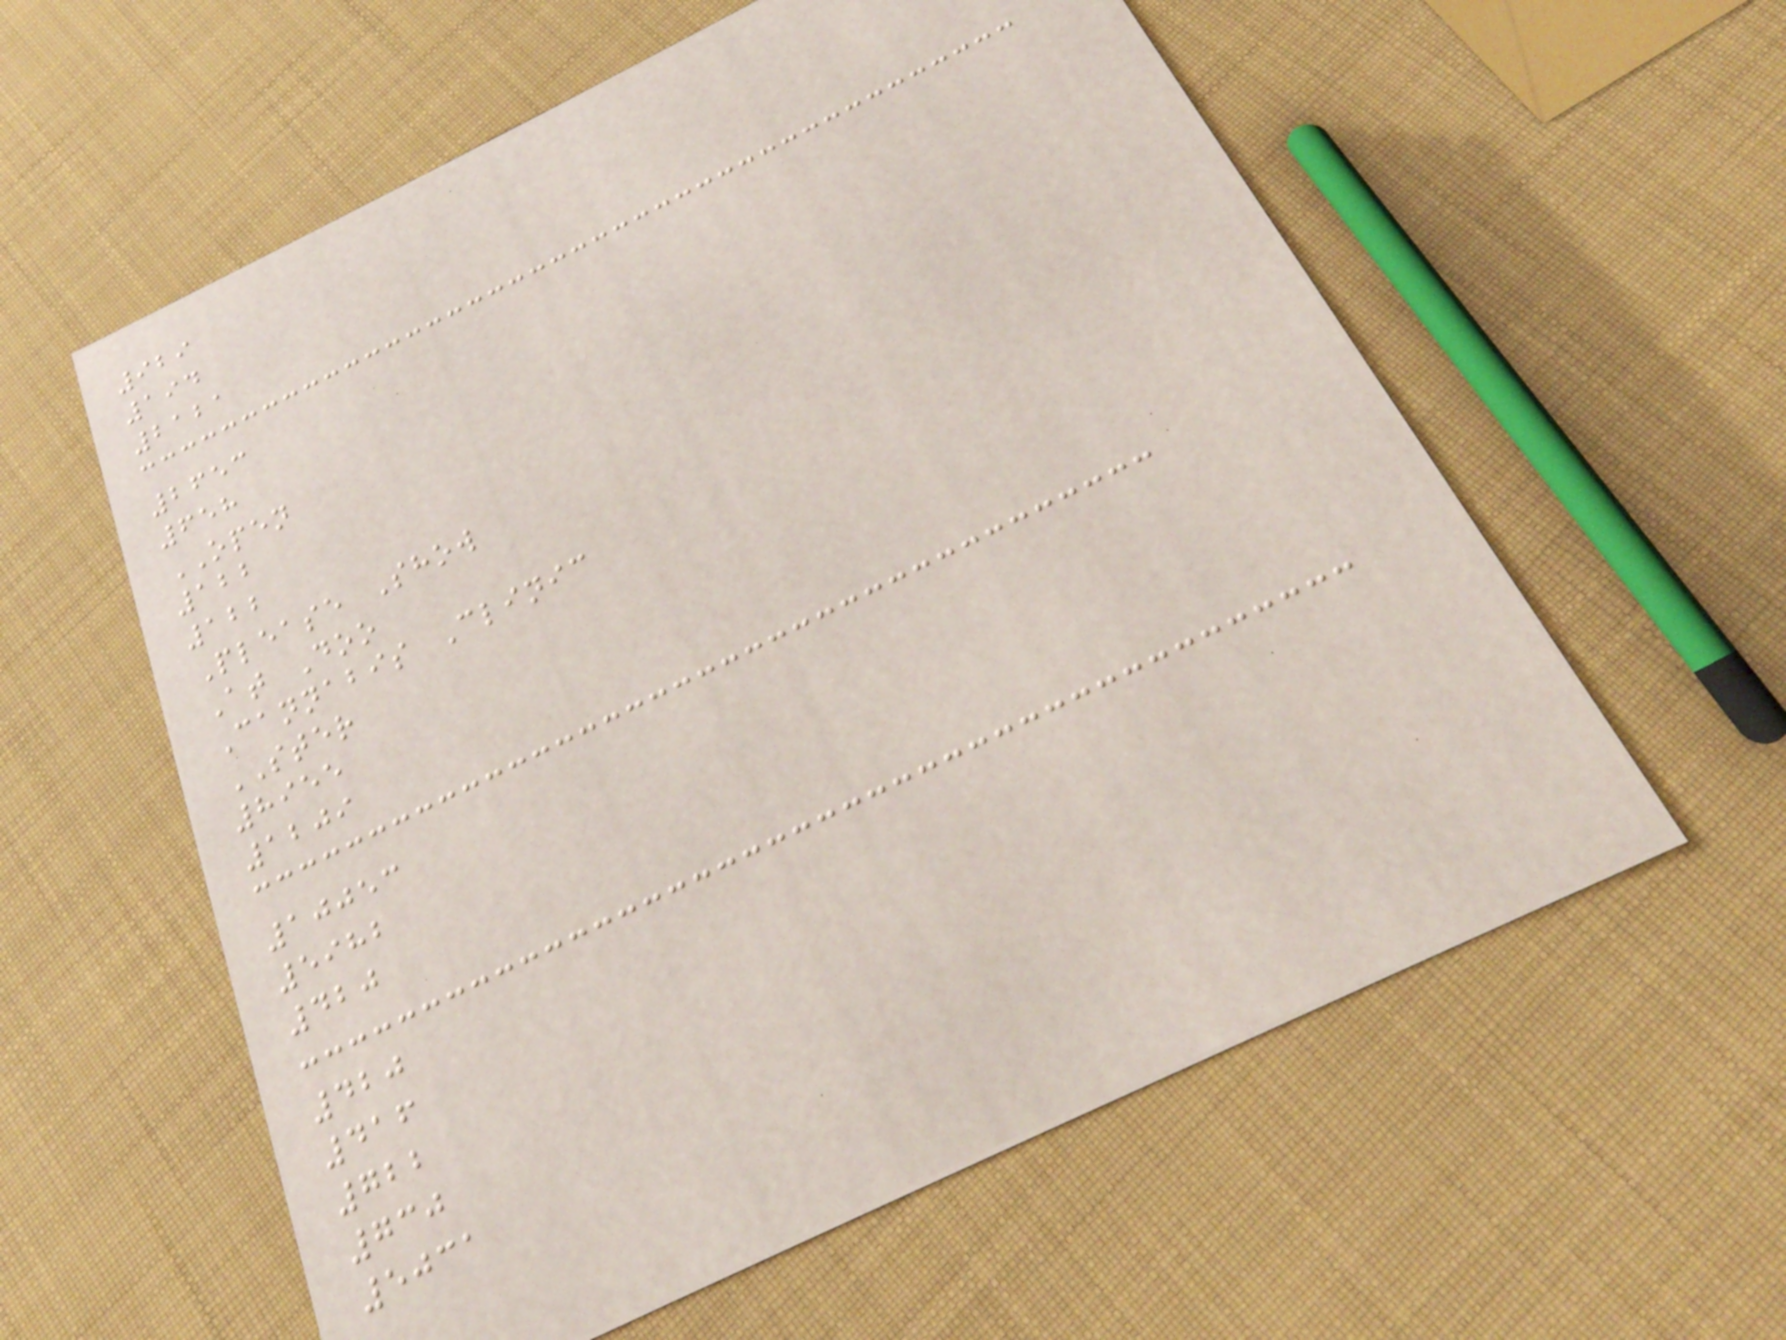929
194
2121
2653
658
OPEN
122
122
Please Show
At Doo
Cannabis Clinic
STER
8955
1209
10053
5982
420
420
416
722
730
5031
